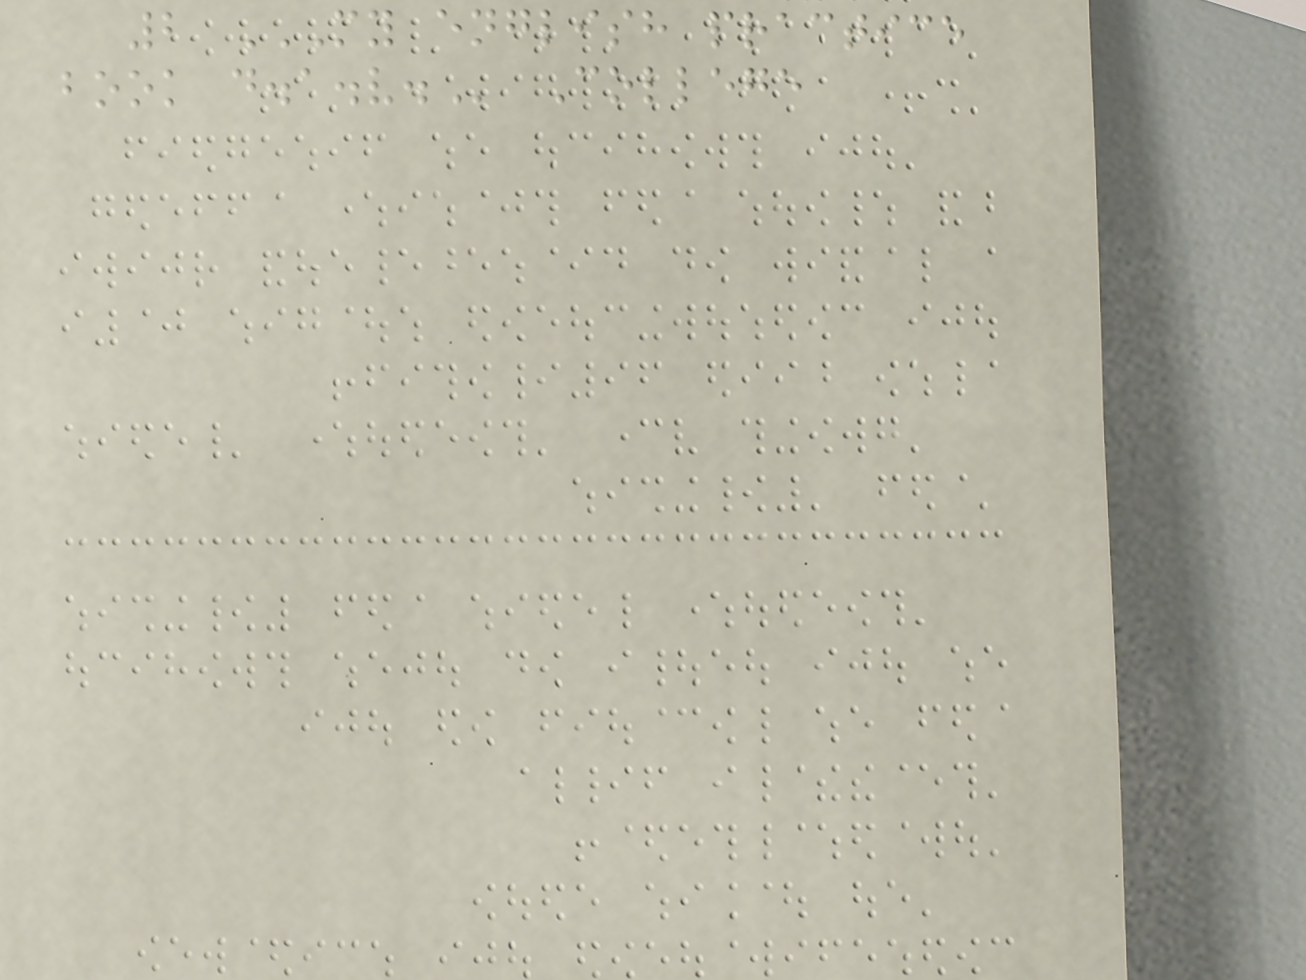2 MY ENGLISH PRACTICE
BOOK D.A.V. College
